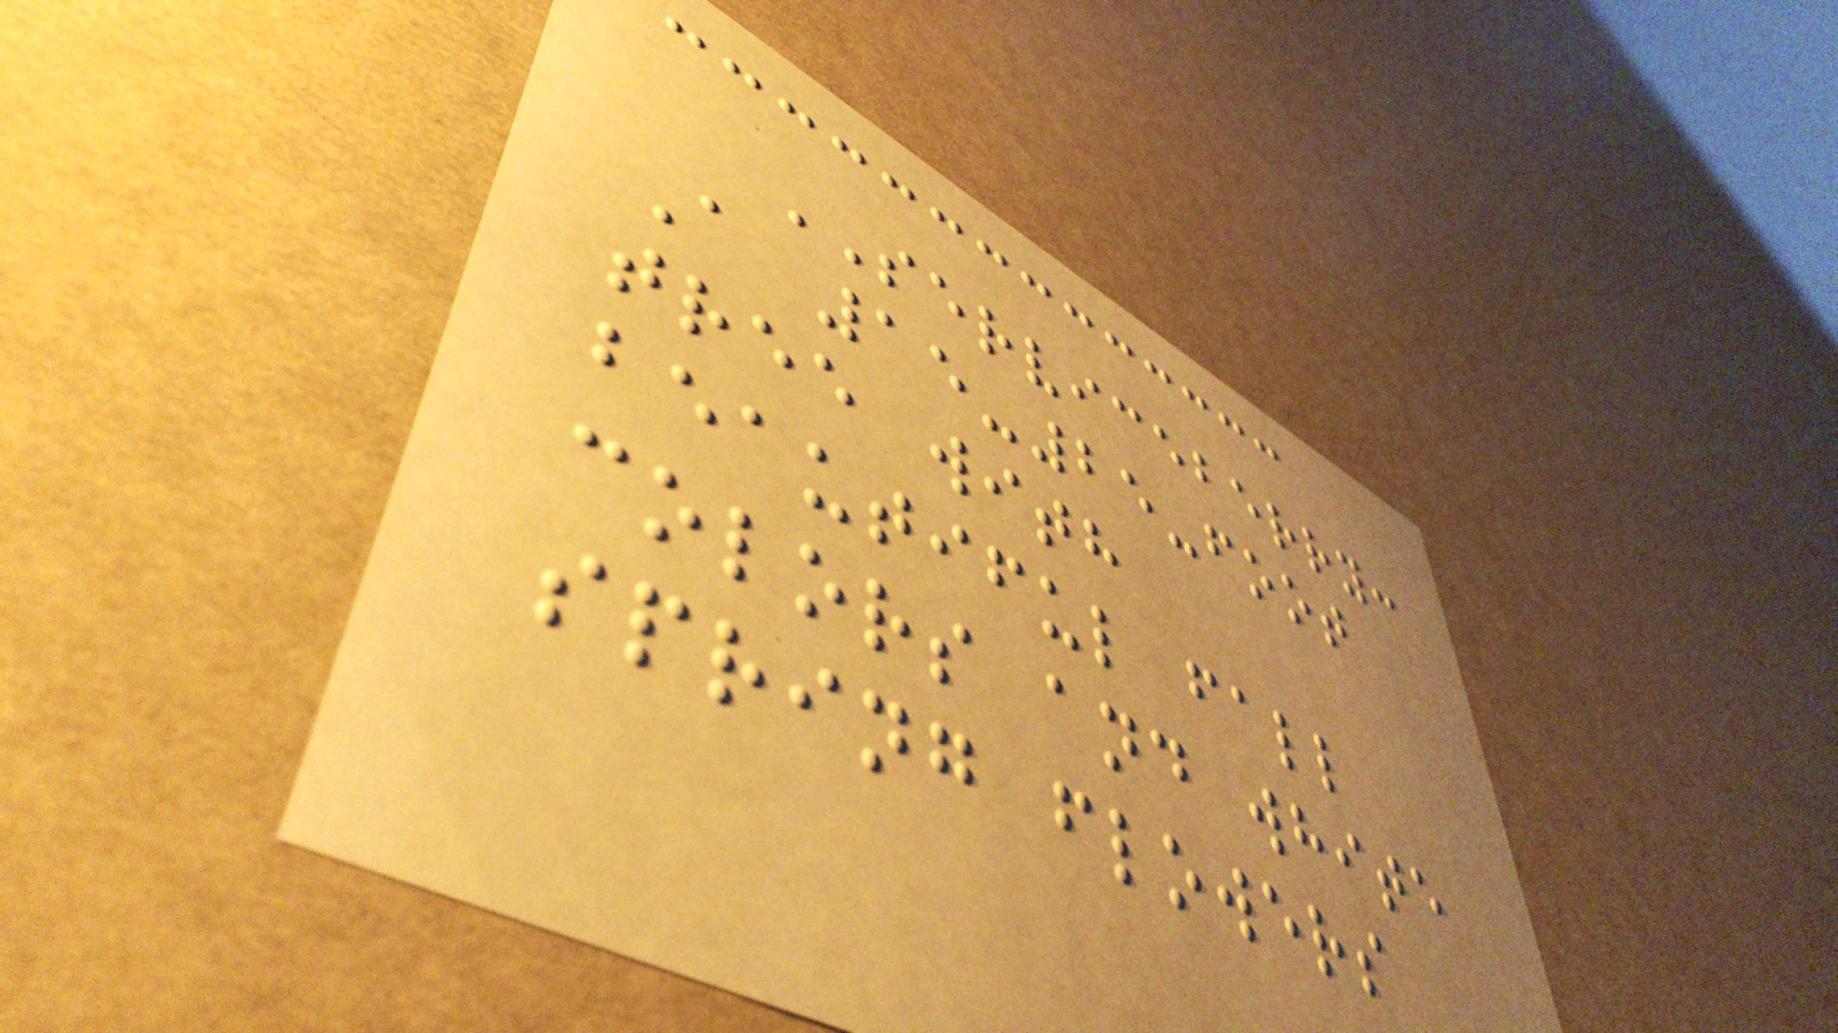SERVICEBERRY:
A 15-25-foot
tree with
beautiful fall
colors and white
spring flowers
